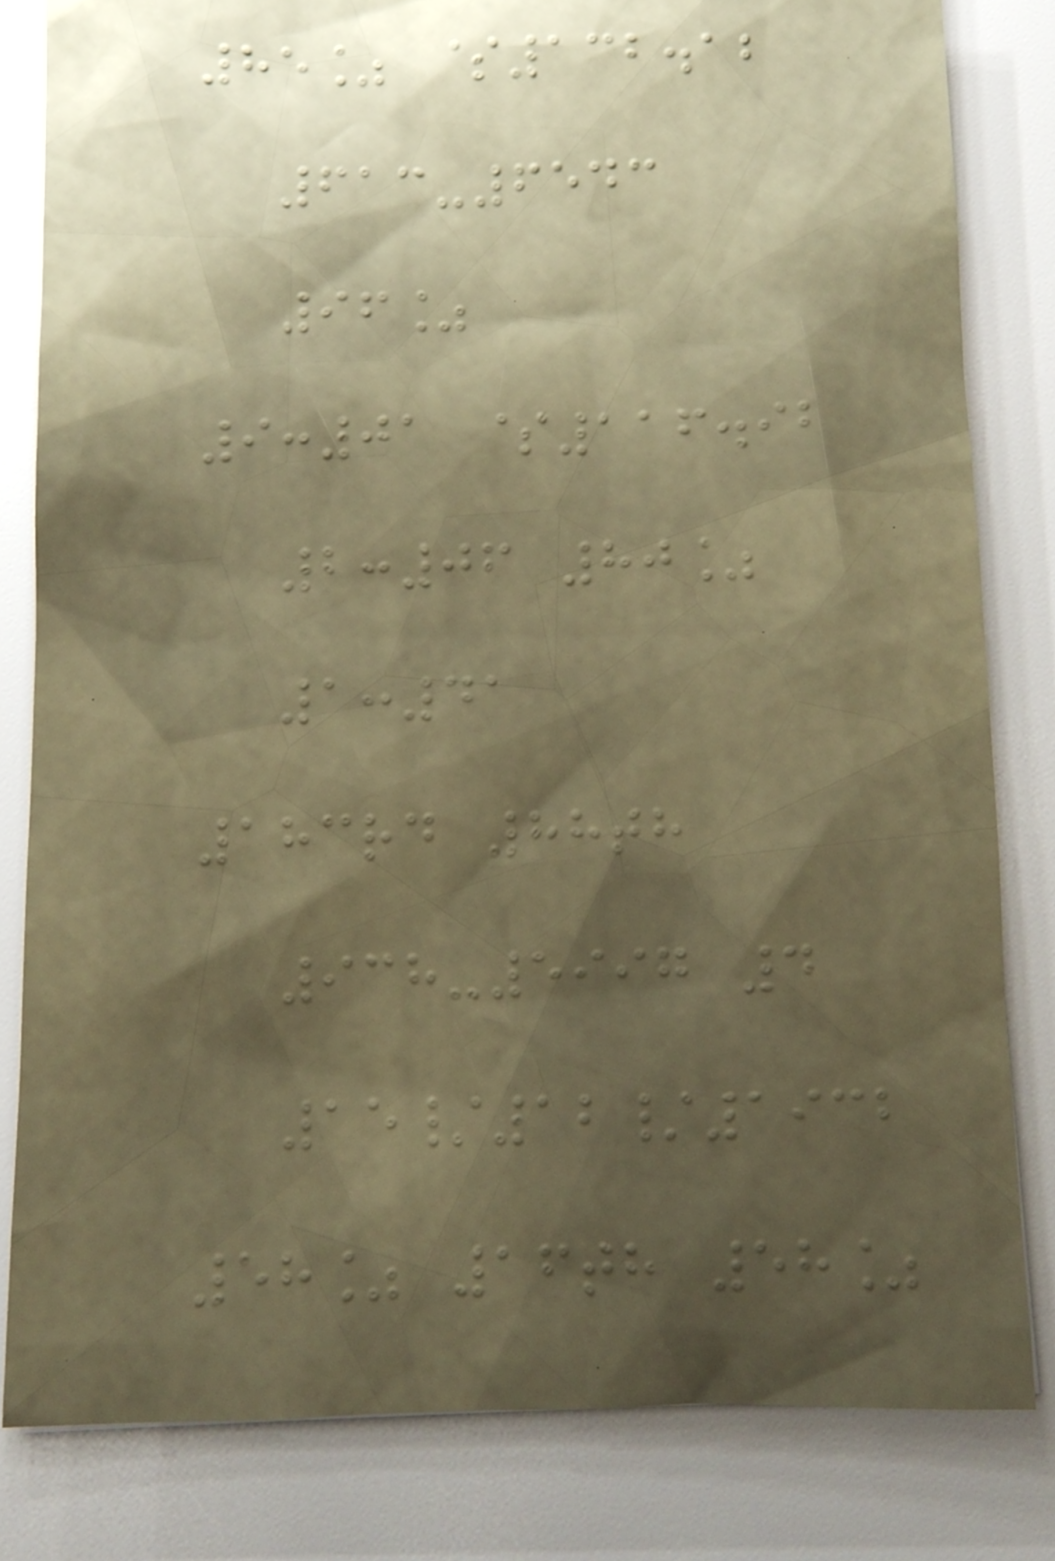85% $132.12
613-6543
96%
9:01 $116.92
2:06 80%
1:41
183rd 88th
938-5997 4
15/12/1932
58% 16th 58%
